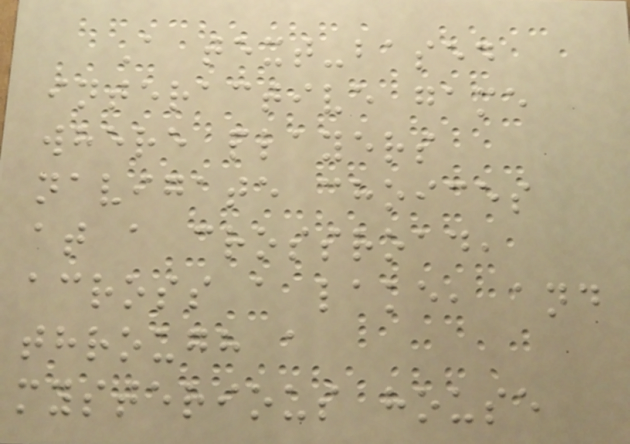A text-based
interactive game
where players
navigate choices
at a crossroad,
across a lake, and
through a
mysterious house
